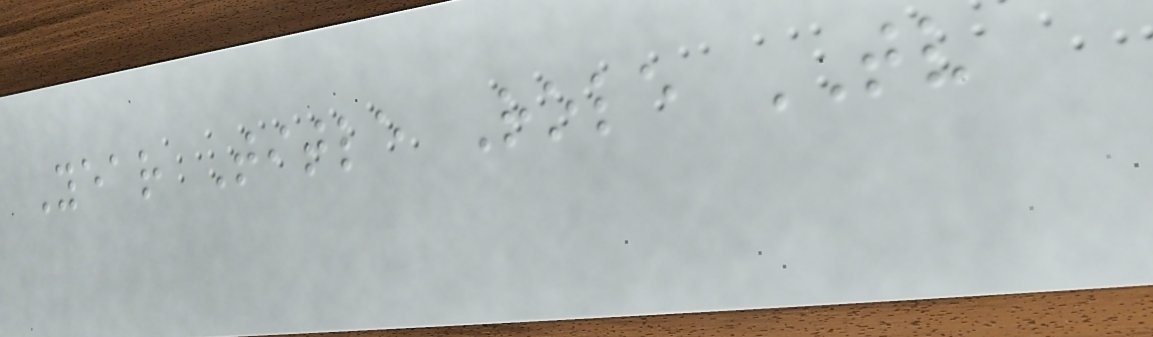Year Title Role TV
